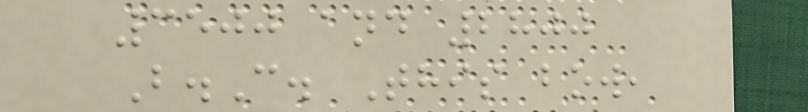3500 and 2800
B.C. This bow,
